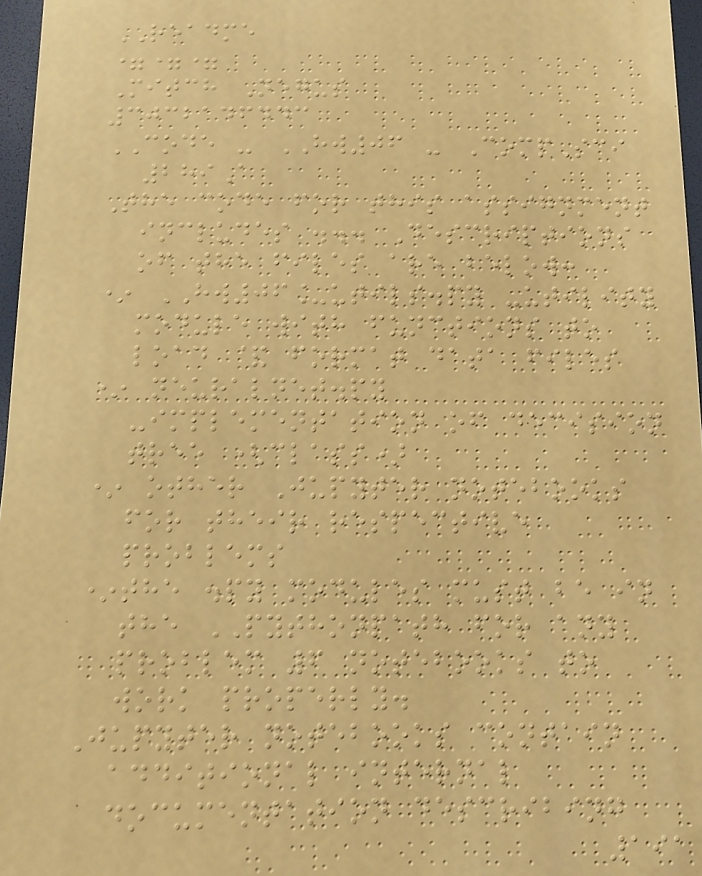README
===
Mitch Negus
3032146443
CODE - HW06 - CompSci
289A
The code for this assignment
includes ... Descriptions
of the files are below:
* HW06_utils.py -utility
module with functions to
load & format data files
* neuralnet.py
-implementation of decision
tree (class)
* other Jupyter notebooks
for their respective
problems
*the .py modules must be in
the PYTHONPATH for any
problem 6 notebooks to
work properly.
Jupyter notebooks contain
additional internal
documentation describing
191
